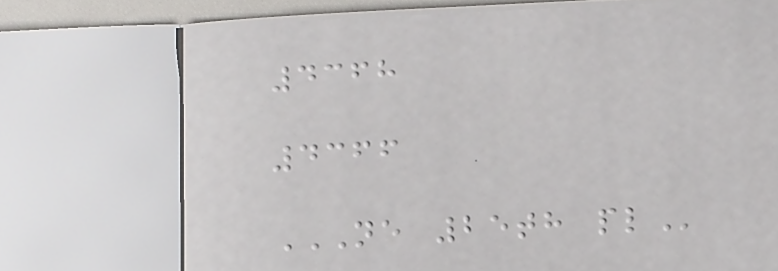4368
4366
NE 25TH PL
